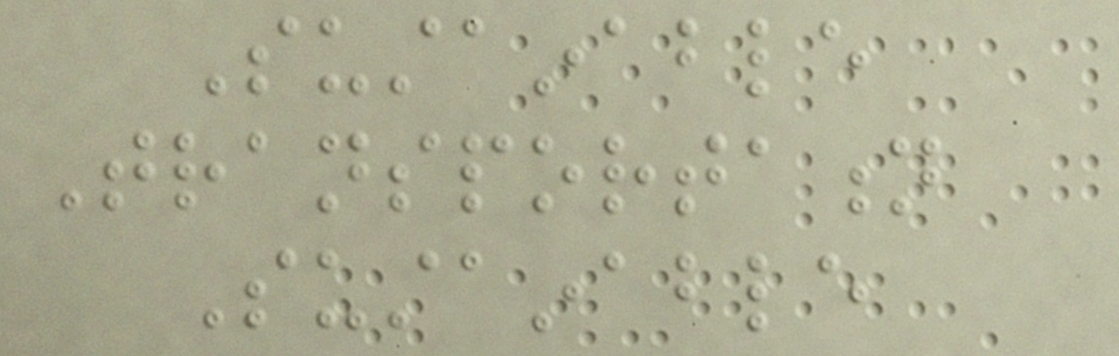Sustainable
Transportation
Sustainable
